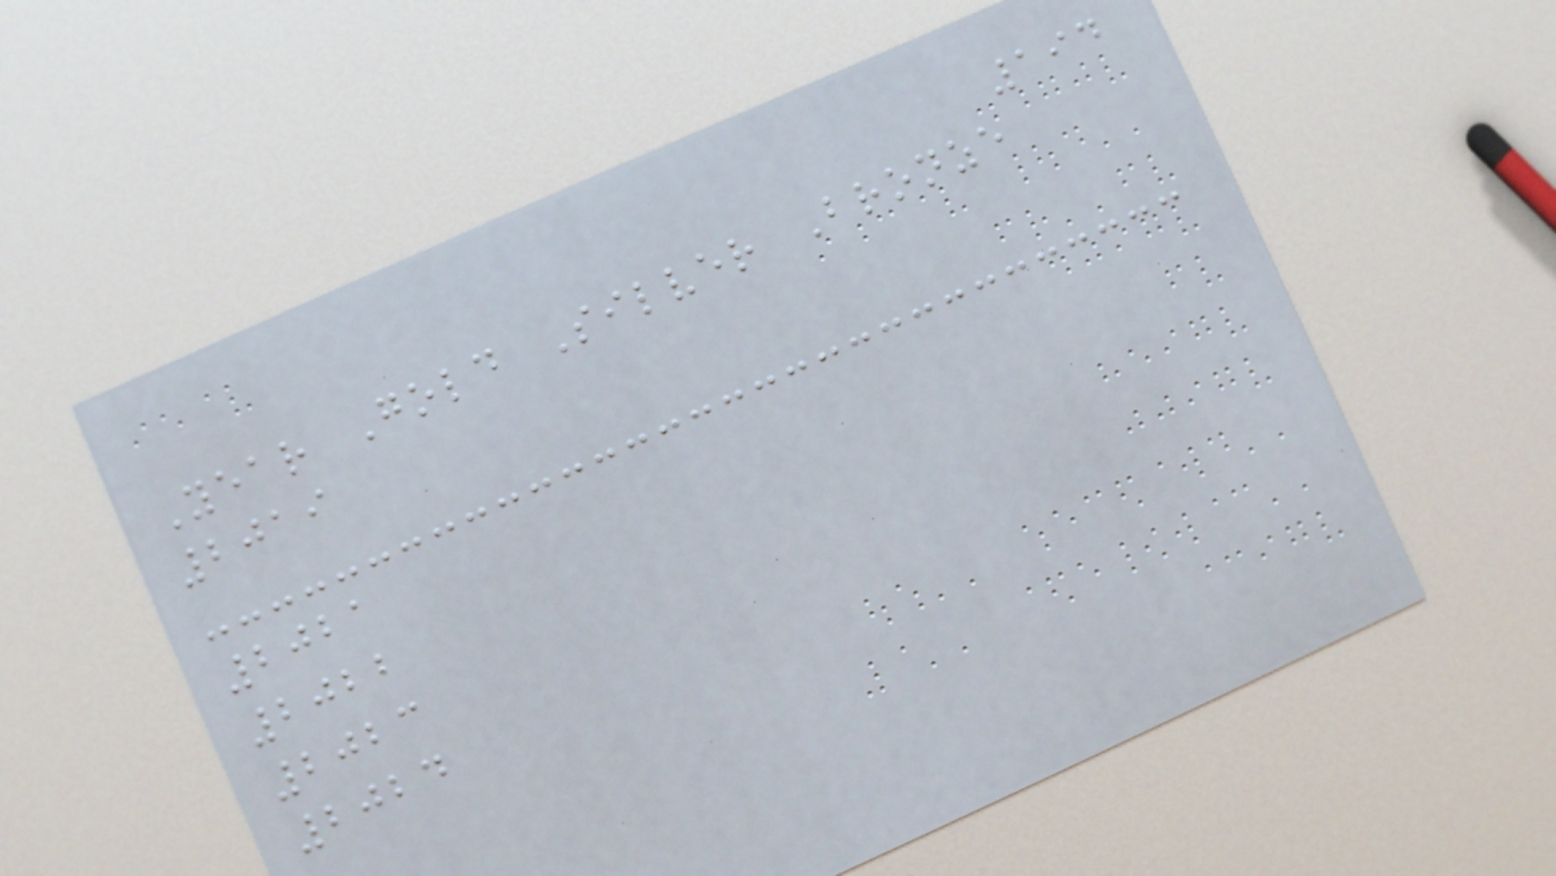194
Year Gold Silver Bronze
2019
2021
2022
2023
2024
